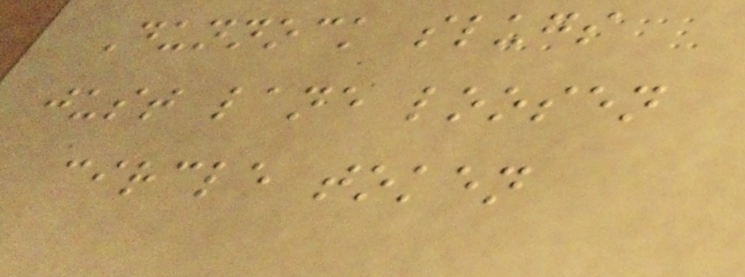Dunnock slugs
just lane loosen
circle token
